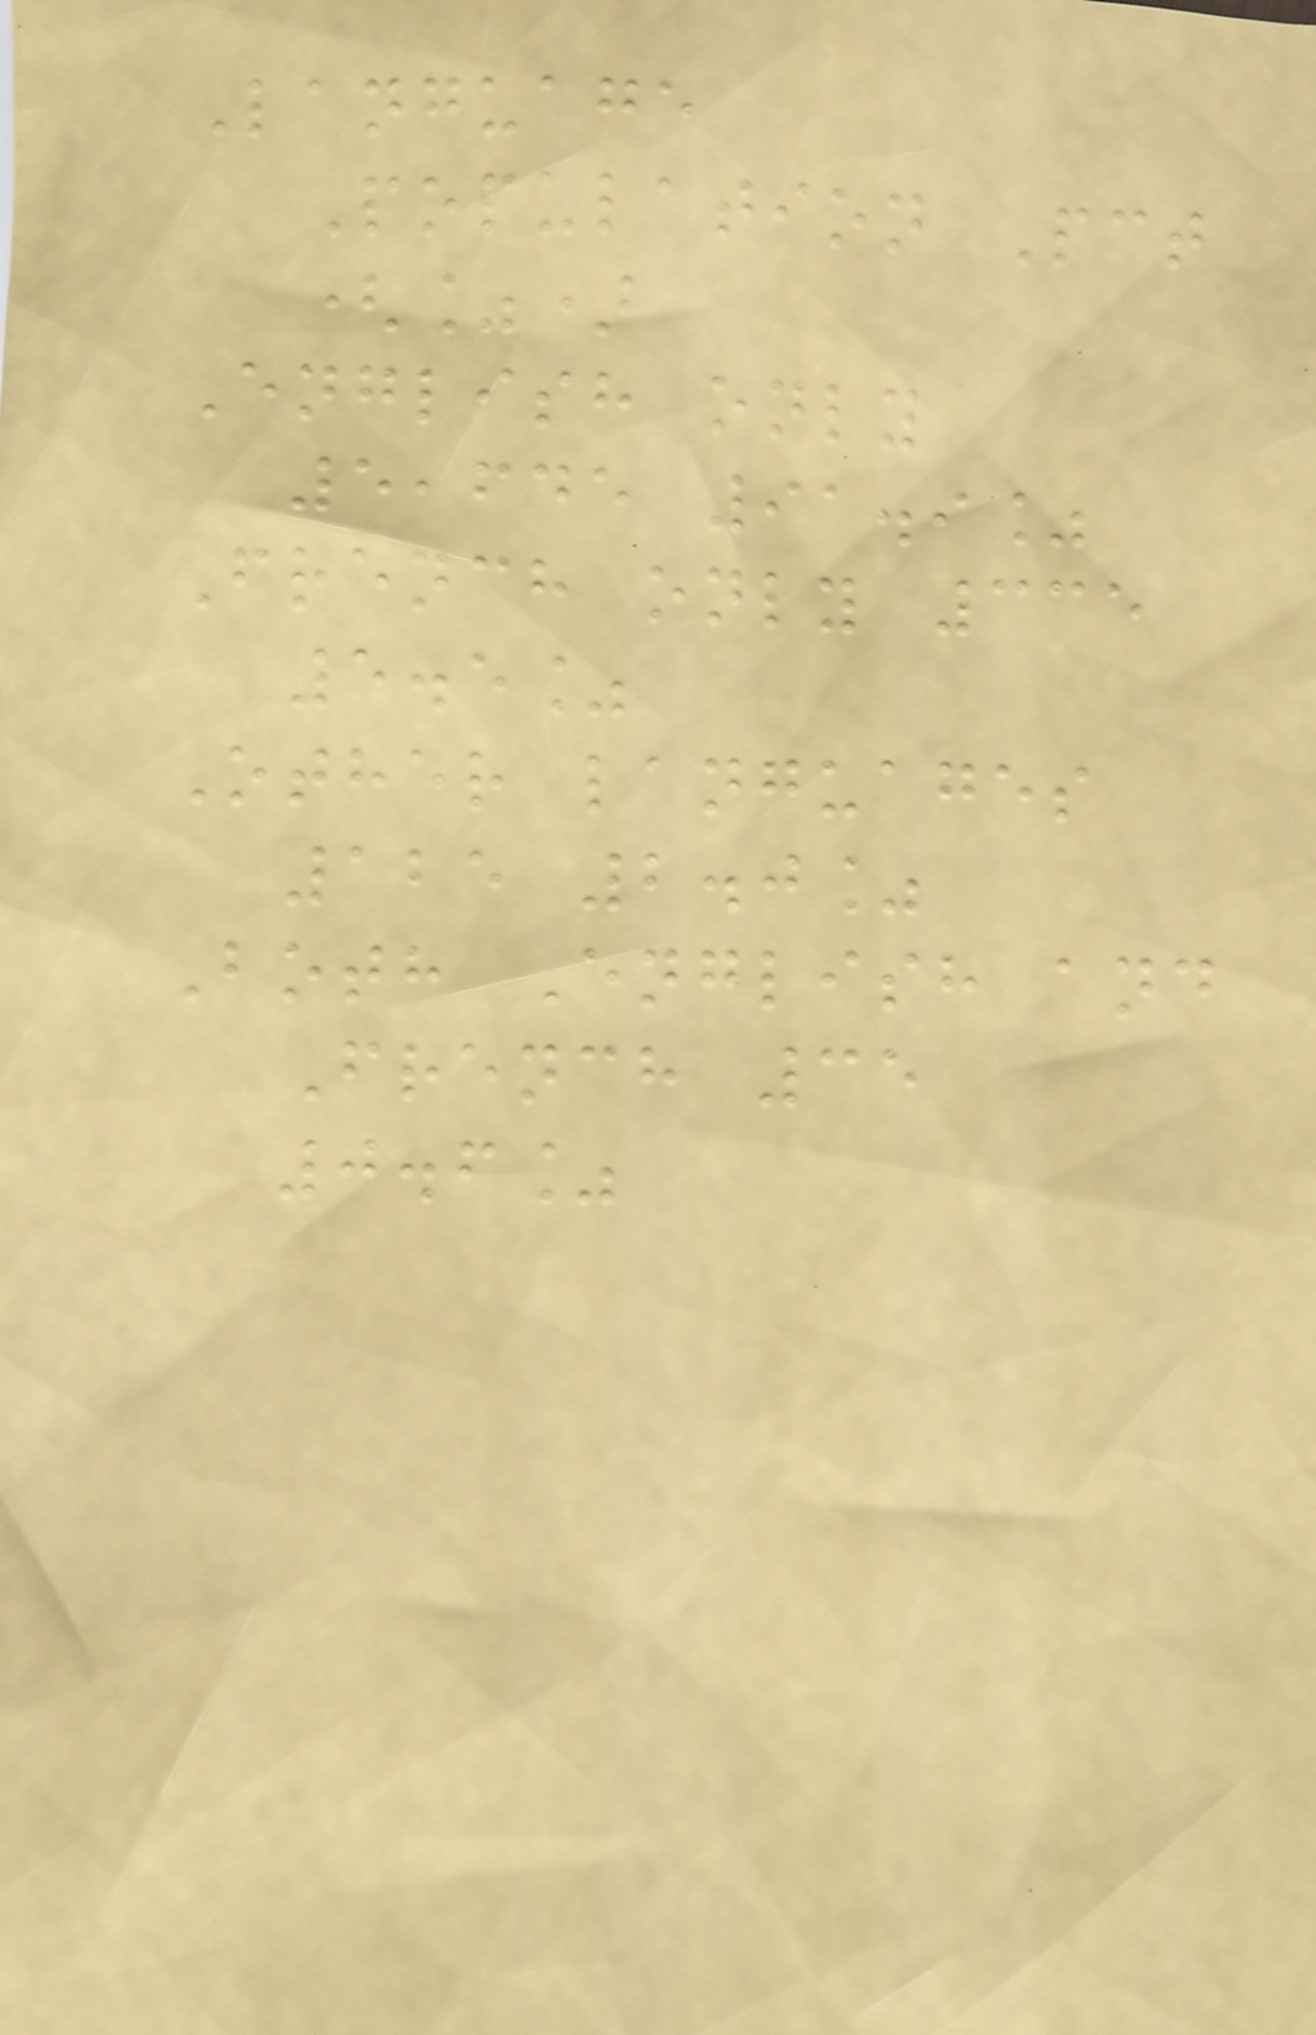Language
Population Pct
(%)
English only
5,645 91.9%
French only 335
5.5%
Other languages
125 2.0%
Both English and
French 35
0.6%
